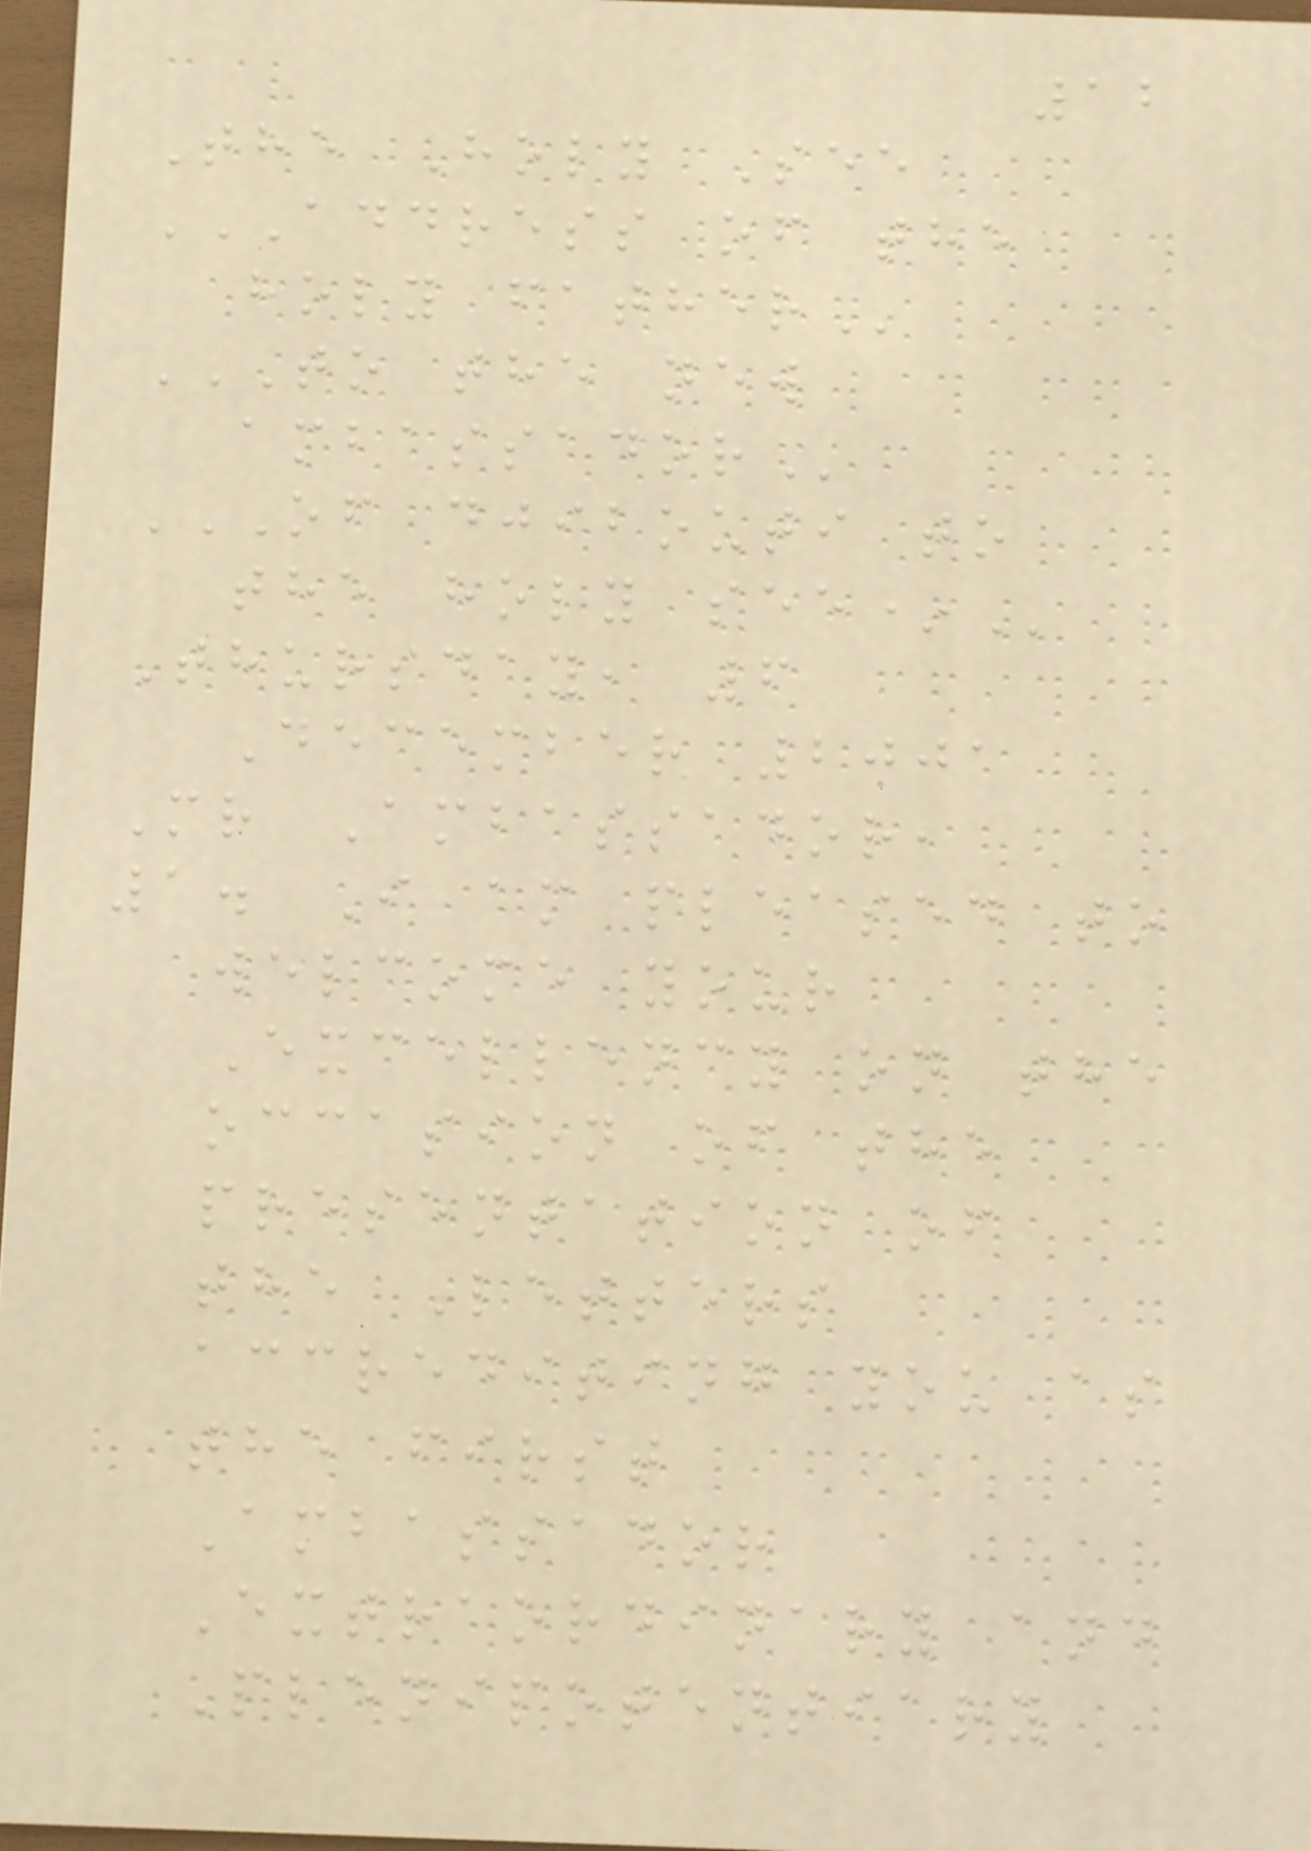12
The Holy See
ADDRESS OF THE
HOLY FATHER
TO THE NEW
AMBASSADOR
OF DJIBOUTI TO
THE HOLY SEE*
Thursday, 6
December 2001
Mr Ambassador,
1. I am pleased to
welcome your
Excellency on the
occasion of the
presentation of
the Letters
accrediting you as
the first
Ambassador
Extraordinary and
Plenipotentiary
